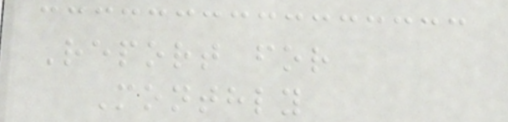Report for
Monthly
